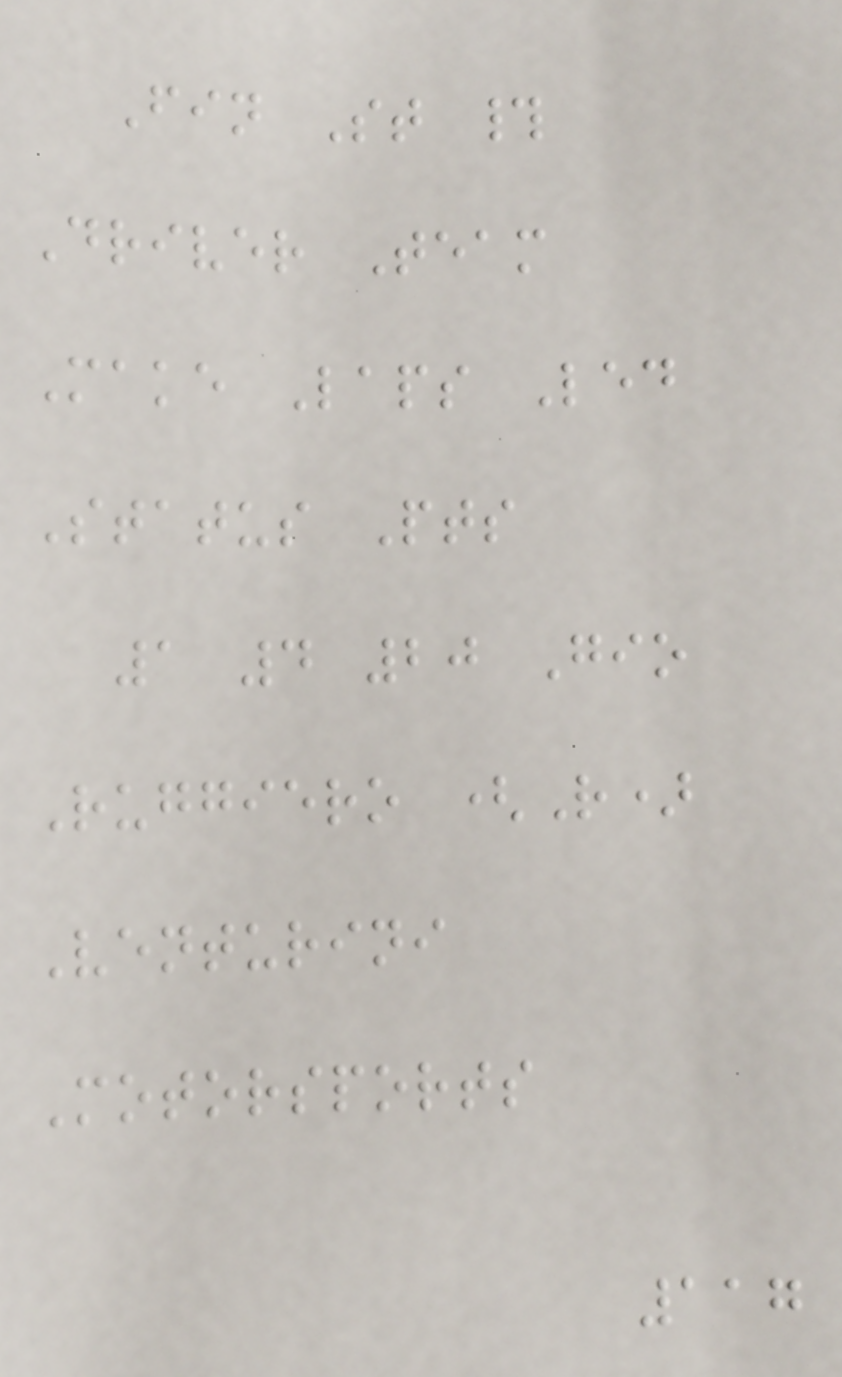Fin St #
Driver Team
Make Laps Led
Status Pts
1 4 20 Gio
Ruggiero (R)
Venturini
Motorsports
117
